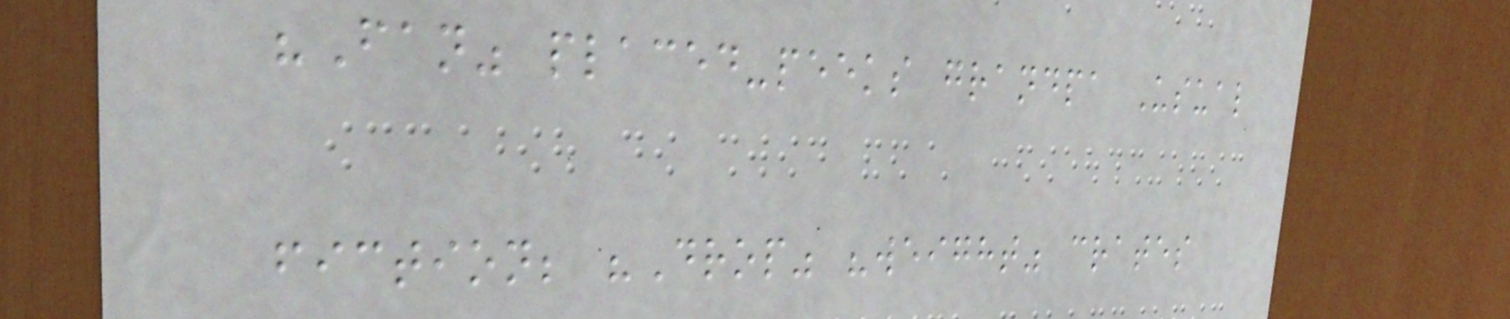"Fan" placed-peeks grandpa Usual
fiction; "Drop" "weight" crates
